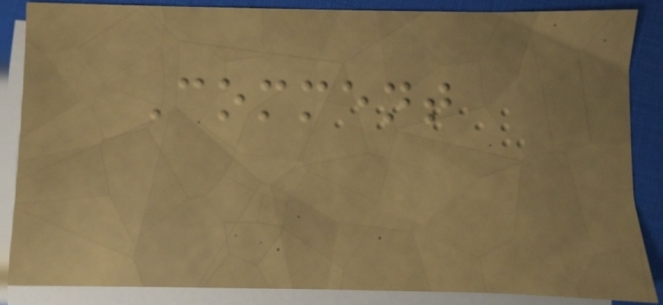Comment
